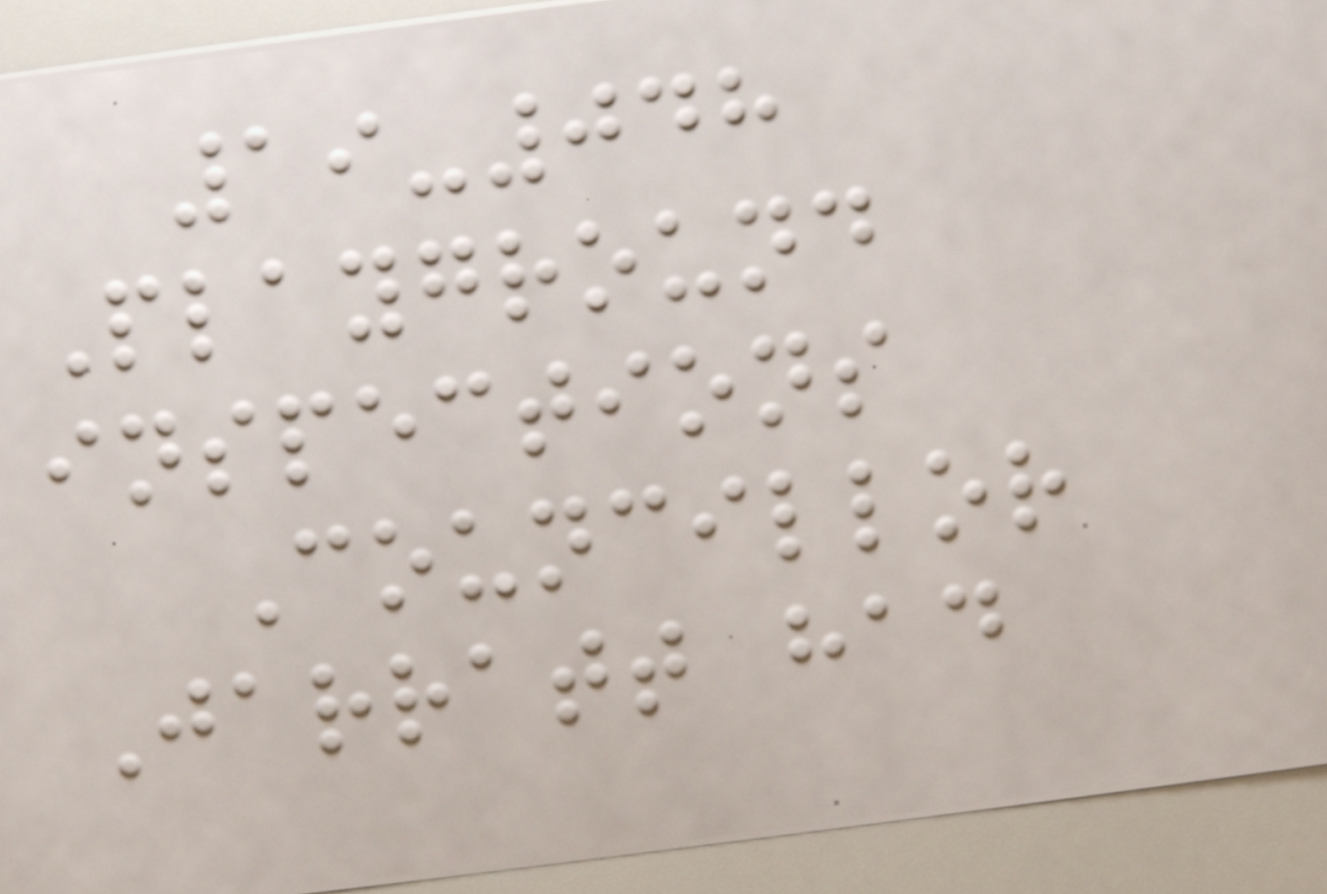19-048
Playground
inspections
Councillor
Jarratt had
